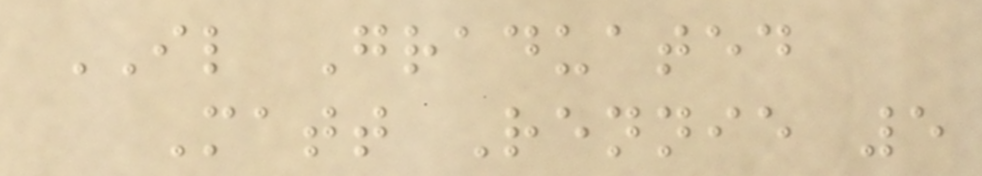IL Graduated
Matt Rennie 5
